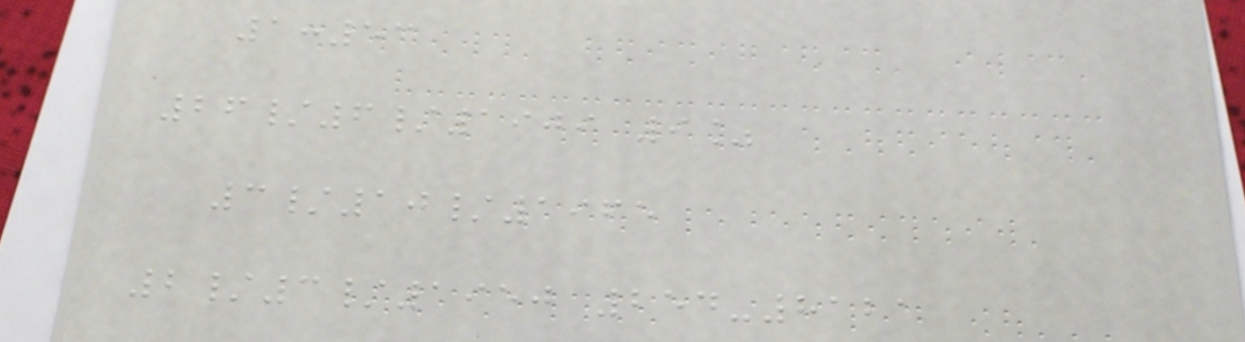1:53
26/6/1909 9%
3/10/1965
2/3/1950 254-8121
